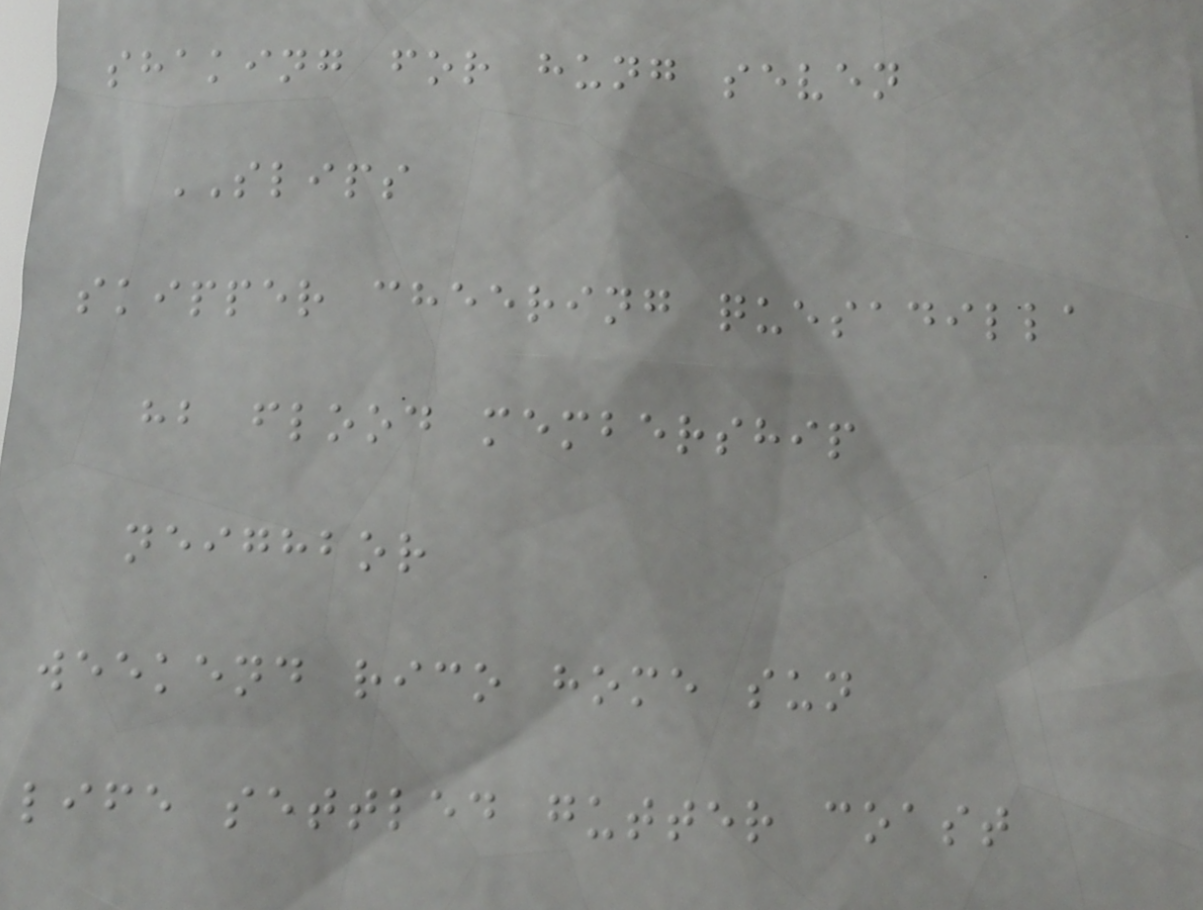shaking for hung seven
SLIPS
skipper cheering quesadilla
hb flood membership
neighbor
weekend rico home sun
life settled gutter coast
